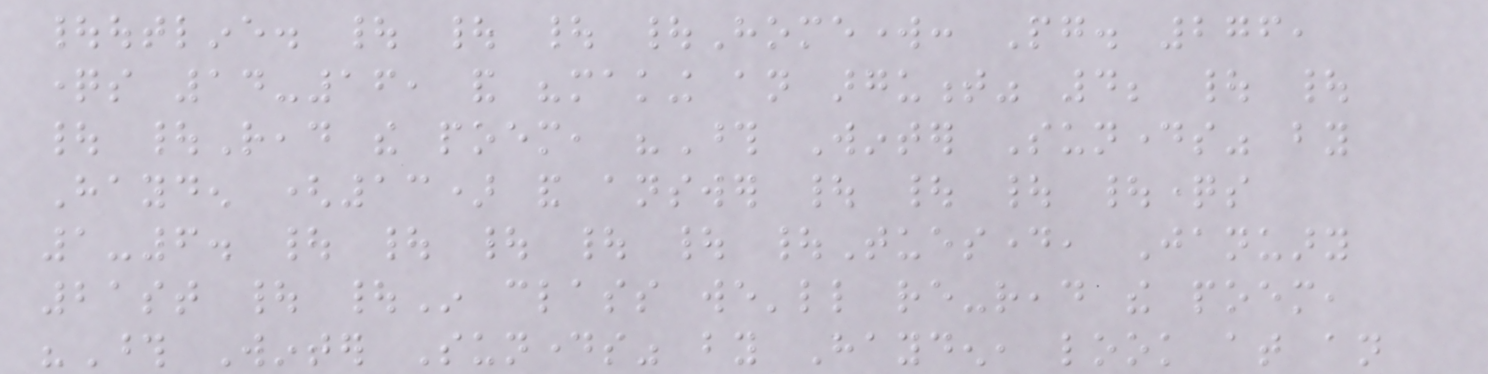|outline. | | | |Homework: Pg. 276,
questions 14-16, and "making an argument" 4; | |
| |Read the poem, "Those Winter Sundays" by
Hayden (13) and answer | | | |questions
1-6. | | | | | |Tuesday, January
21st | |In class we'll re-read the poem,
"Those Winter Sundays" by Hayden, look at an
